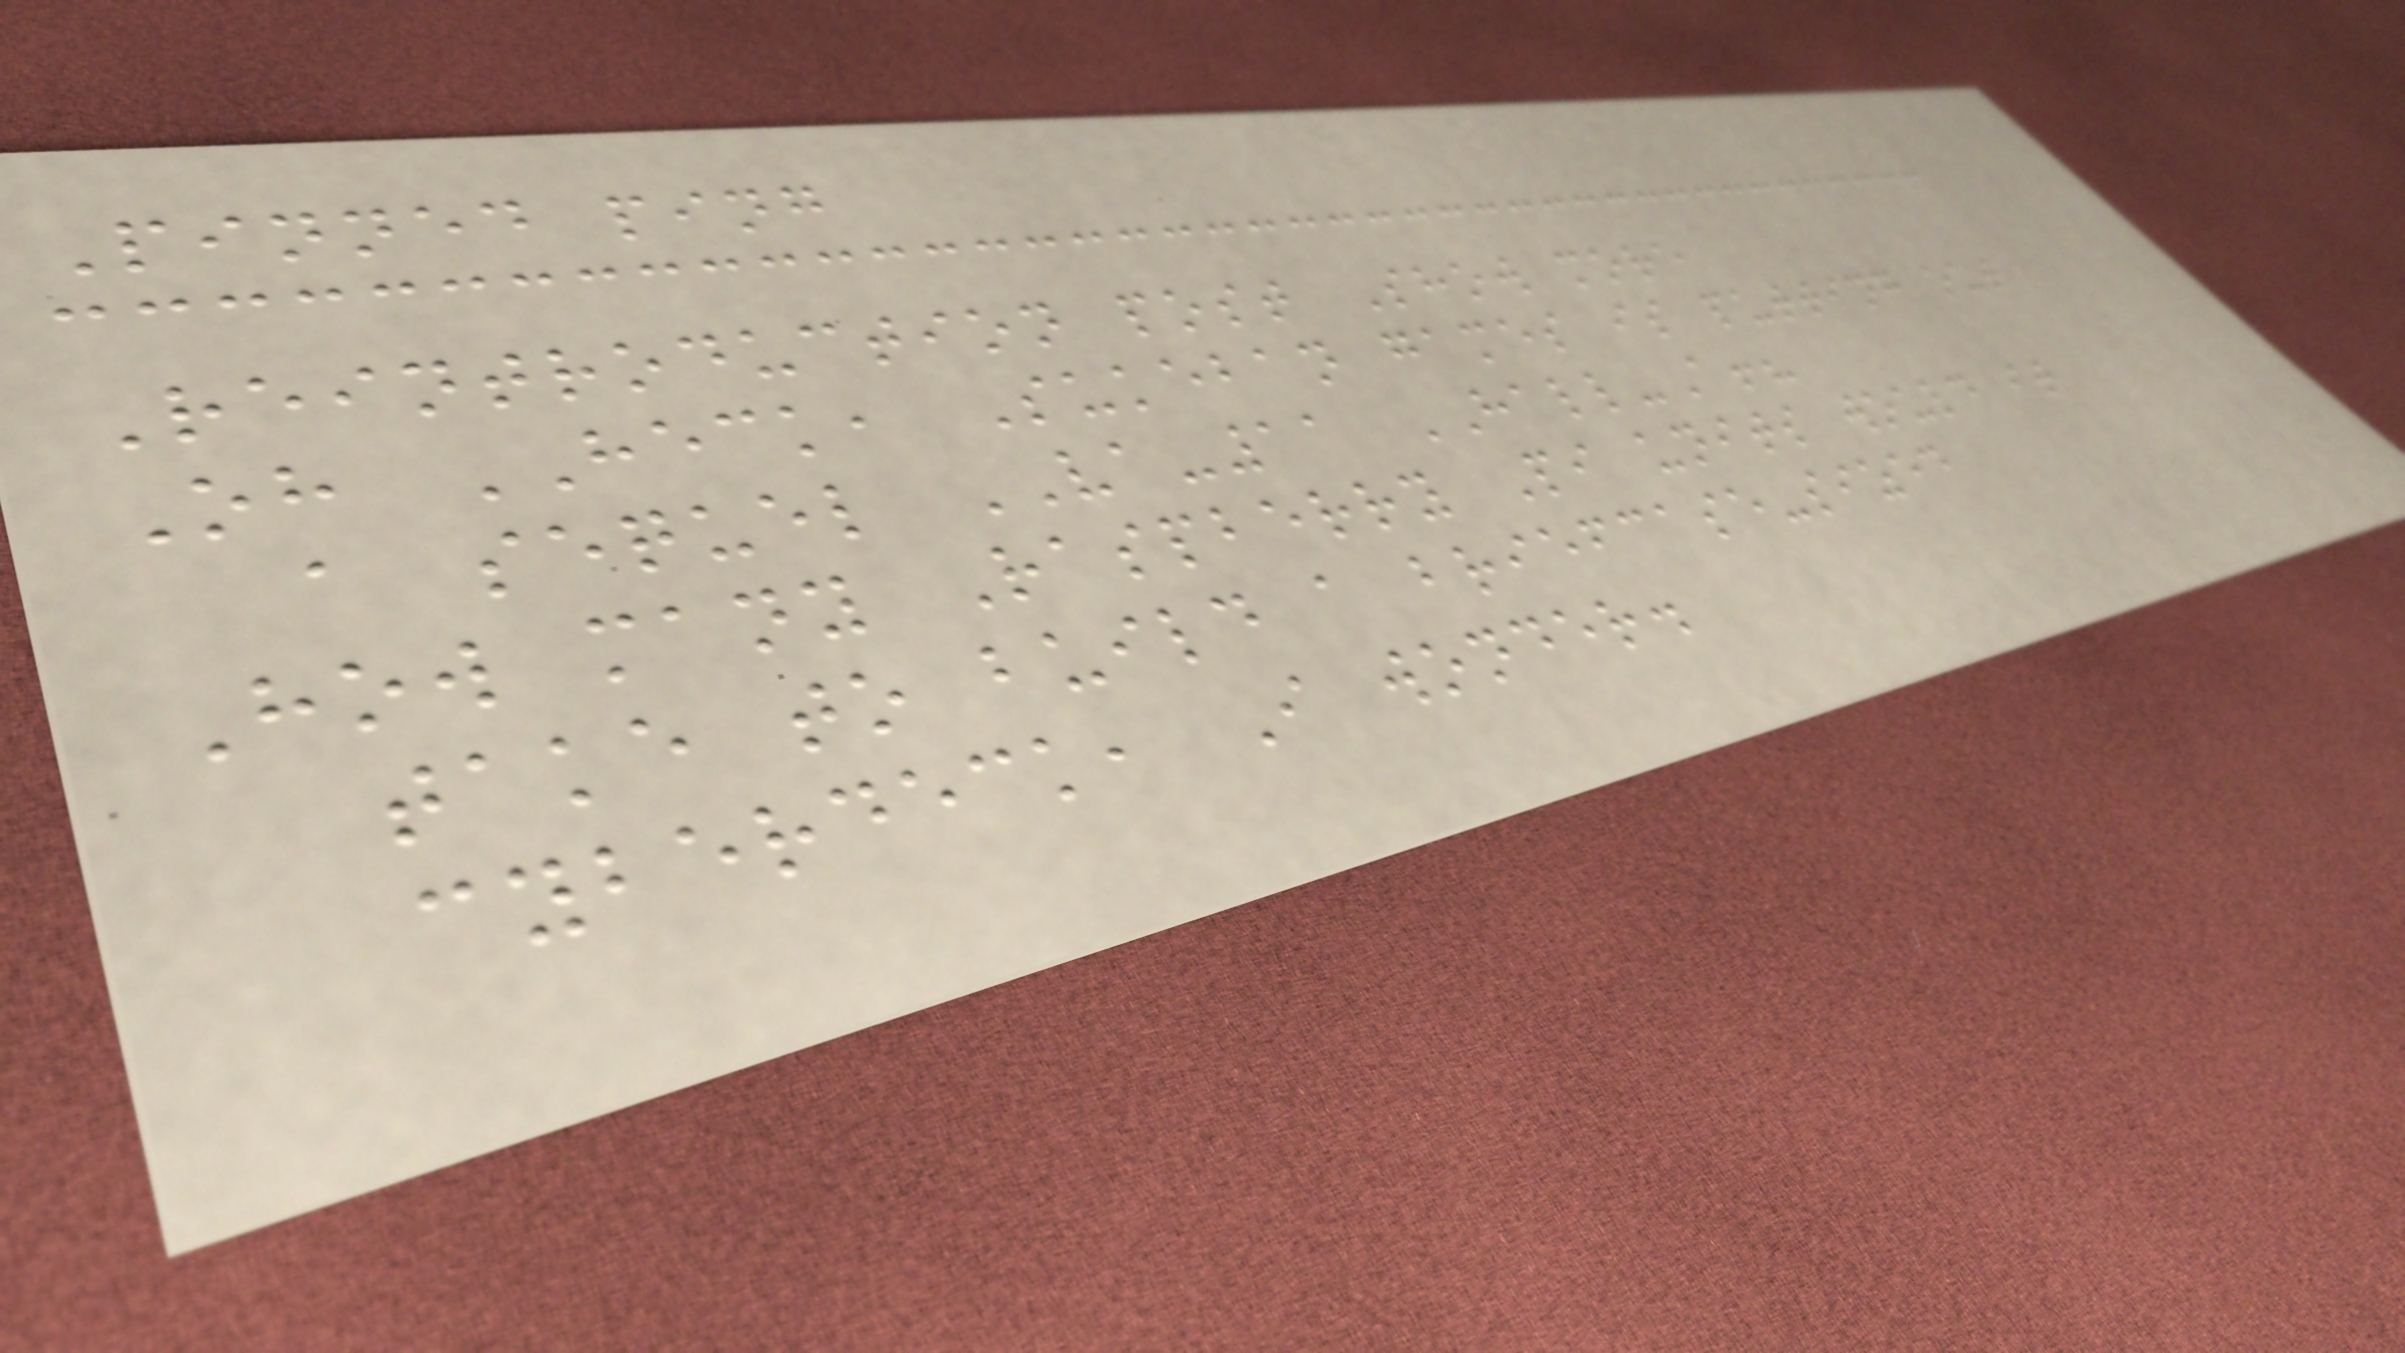Pinned ping
Reintroduction post Show more
Oh HECK, Sukeban games is putting out
a sequel VA-11 HALL-A!?
How many Raspberry Pi units would it
take to build a briefcase-sized
cyberdeck, I wonder.
